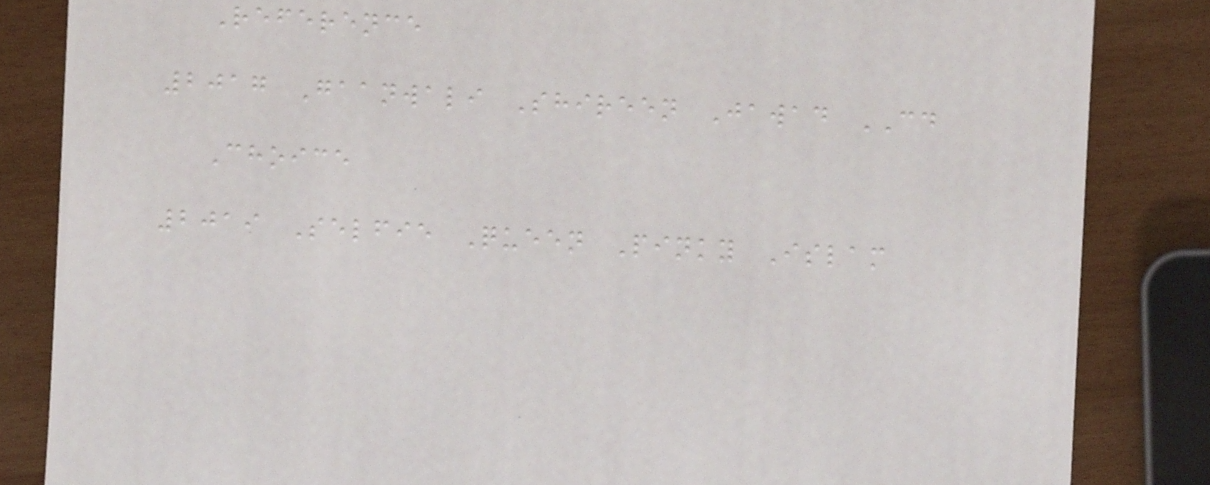Reference
2017 Gaanwali Shireen Jawad CD
Choice
2019 Selfie Queen Pinky Islam
